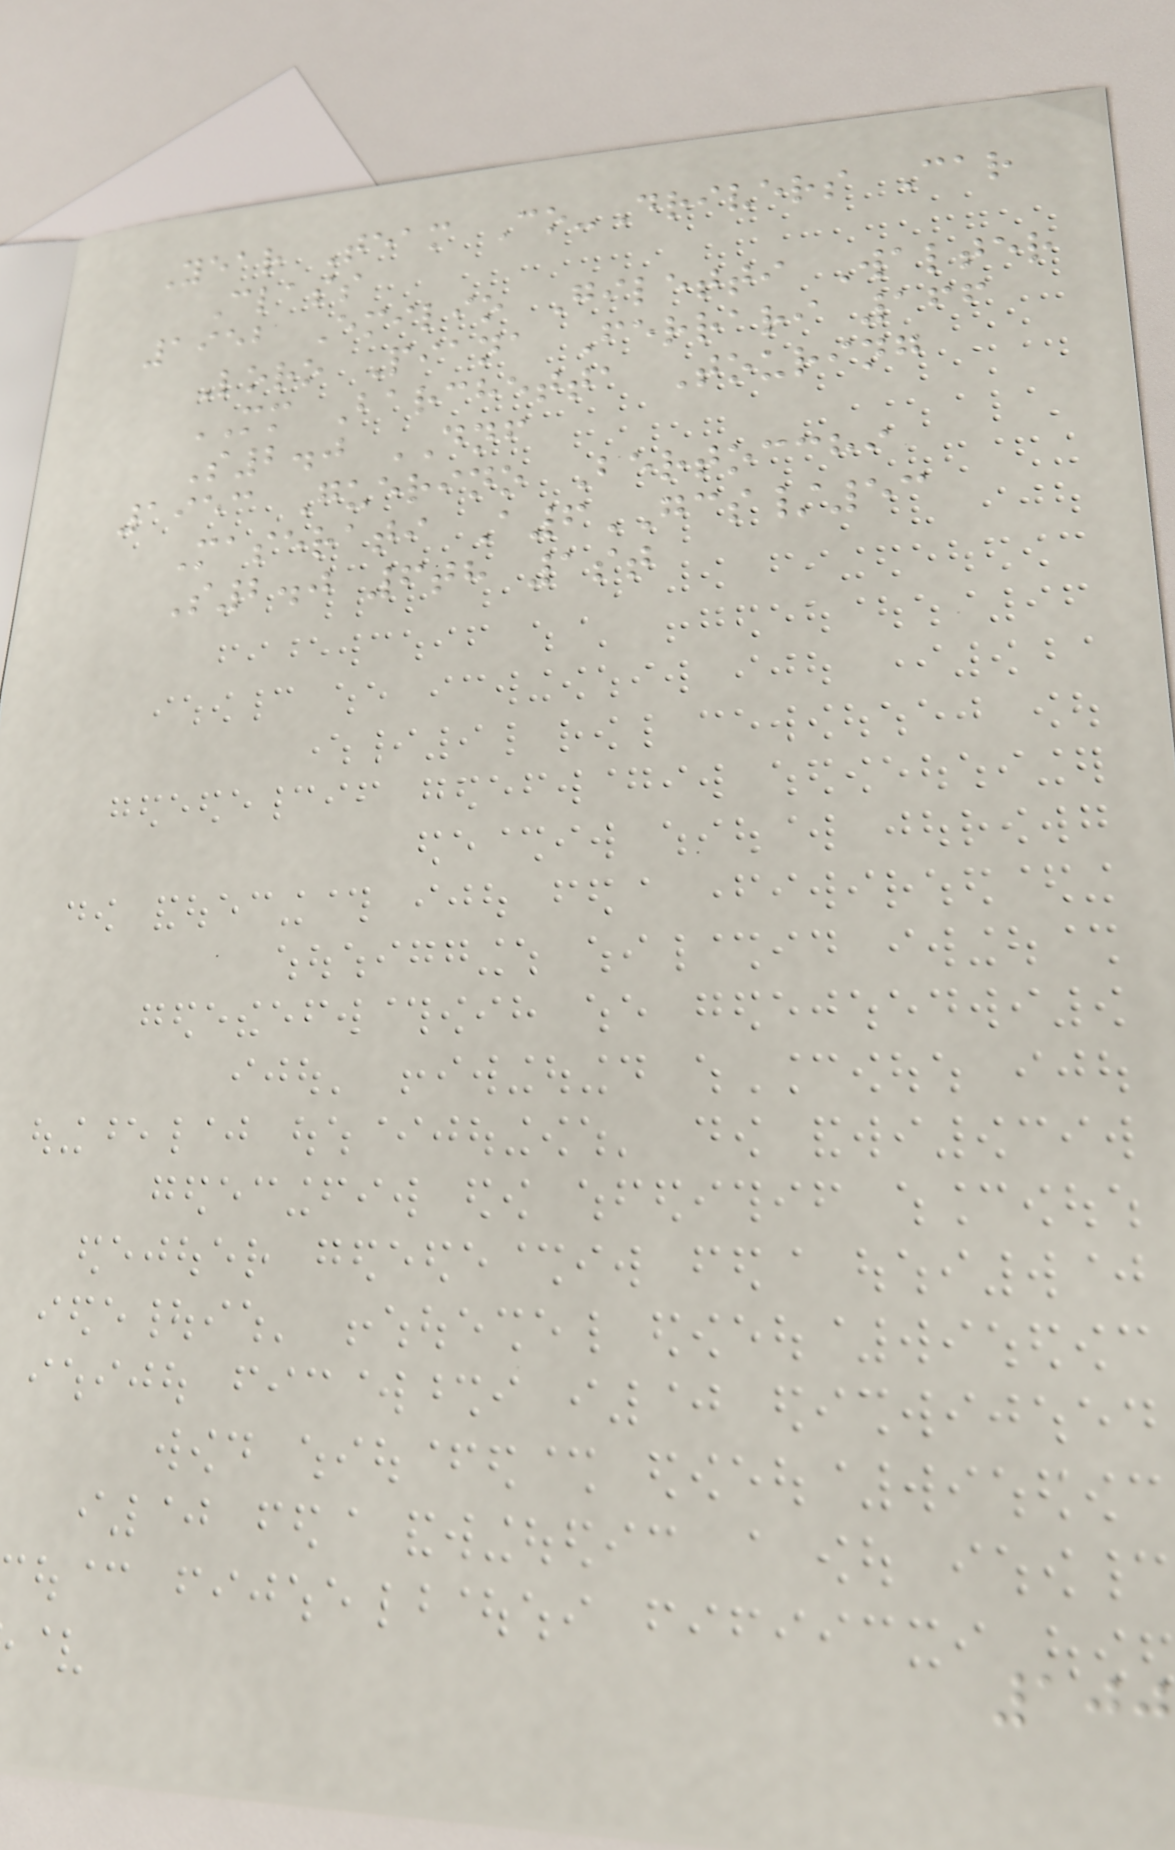Year Team Co-Drivers Car
Class
1952 Emilio Giletti Walter
Loro Piana Ferrari 166
MM Barchetta Touring
S2.0 DNF
1953 Guerino Bertocchi
Maserati A6GCS/53
S2.0 6th 1st
100
